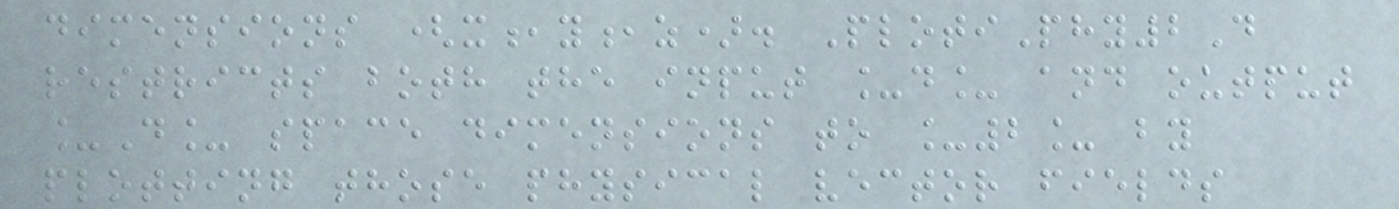dimensions (x,y,z). PlotiPhy2D
restricts both the input _d_ and output
_D_ space dimensions to _2_ by
plotting those physical vector fields
